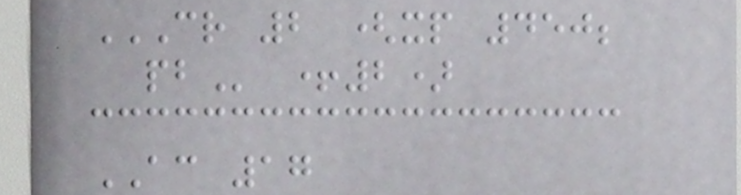CR 2 (XP 450;
PB +2)
AC 17
